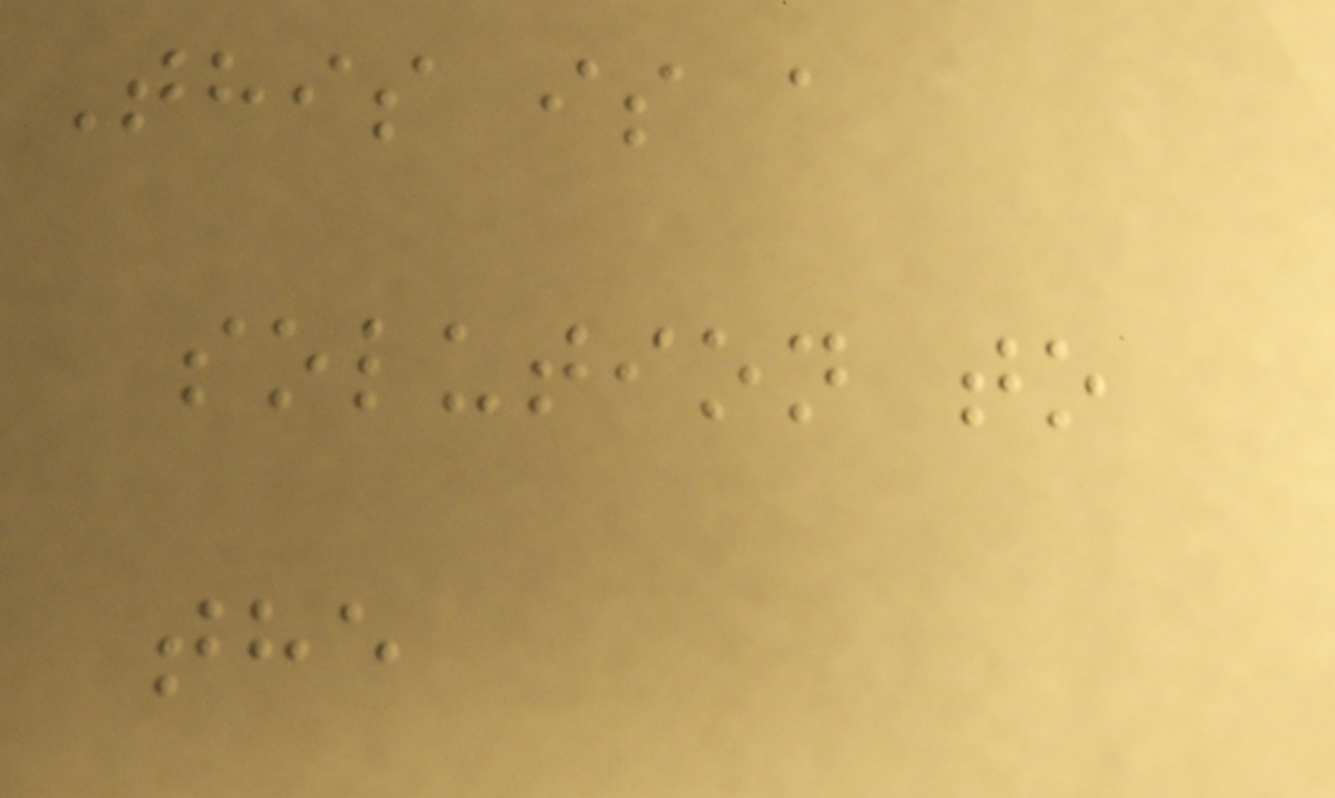This is a
solution to
the
